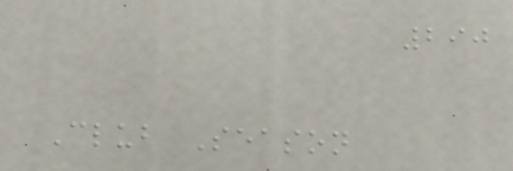290
Club Season
